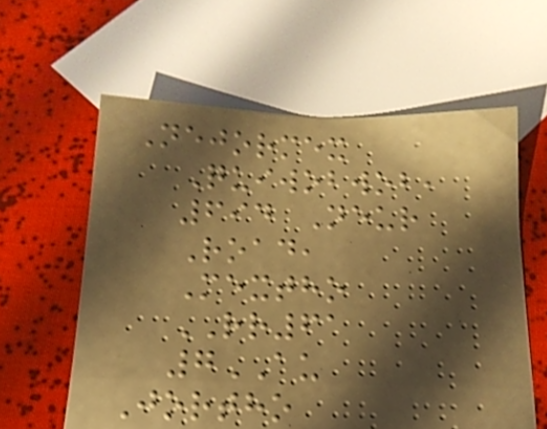Nejormex
Quiwobwob,
694 Neur
Road,
Mextho
RR61
7AU
Jortho
